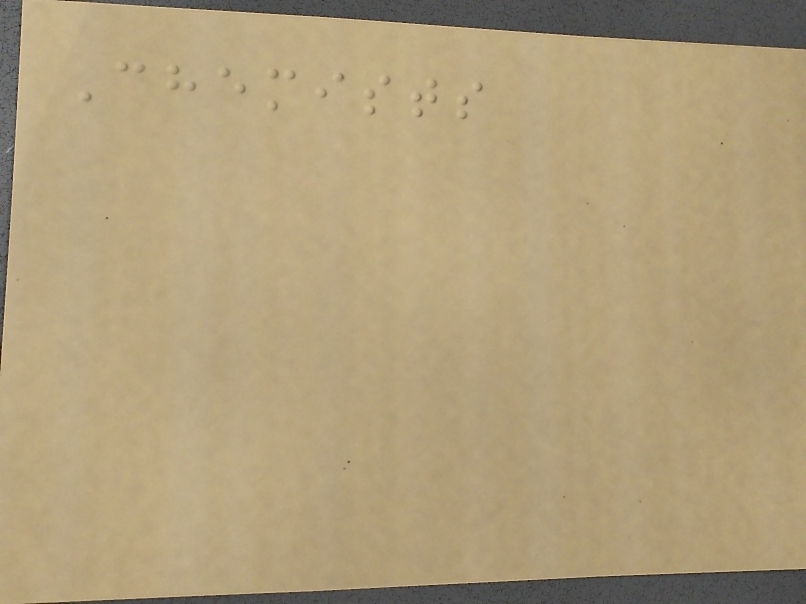Chemists
